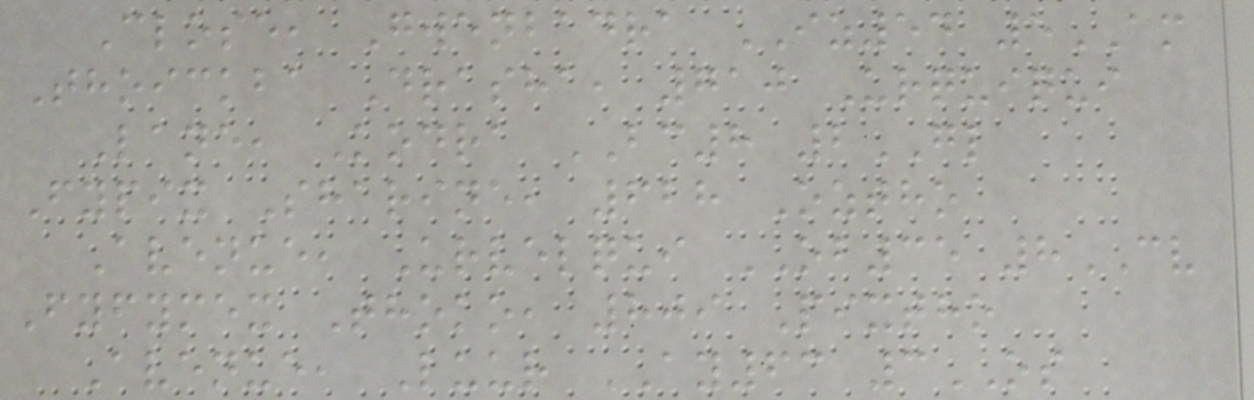Close, Gwenbadra IZ54 5AM
Thoickba Drasha, 710 Urquiqui
Lane, Kodra BC8 2GL
Fypix Sharine, 628 Oztho
Avenue, Urvelqui OB35 8CV
Fyfymex Thoko, 809 Pixtho
Avenue, Luur AY63 3OS
